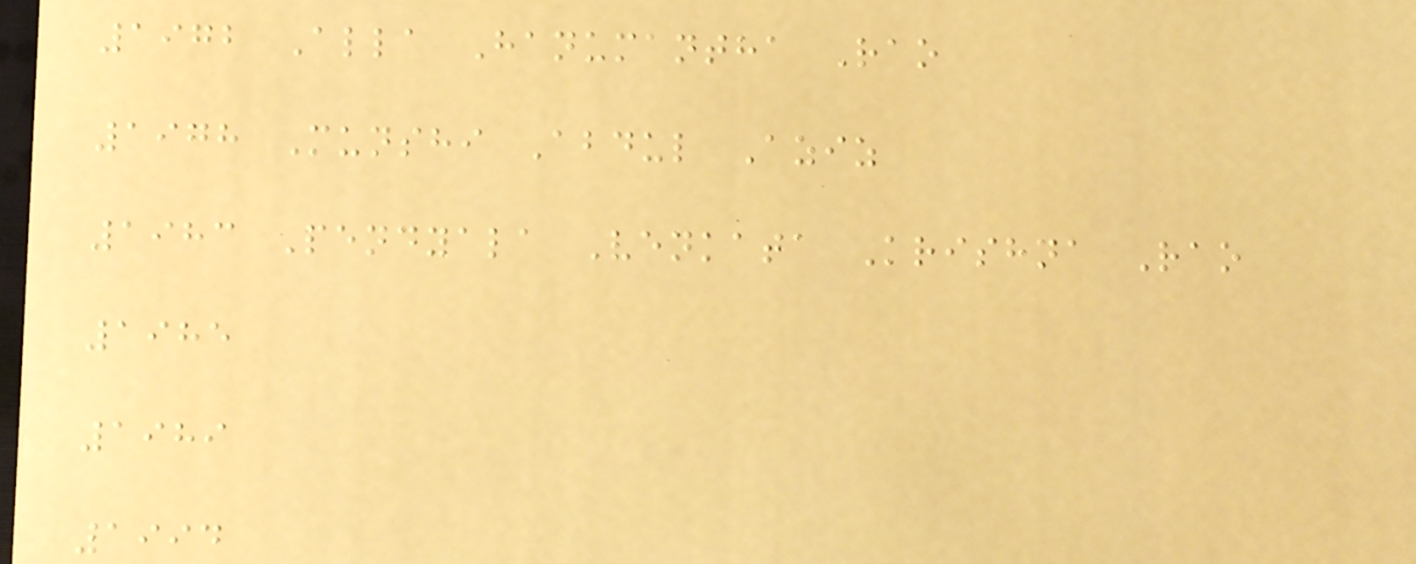1972 Alla Hanumantha Rao
1978 Munshi Abdul Aziz
1983 Pendyala Venkata Krishna Rao
1985
1989
1994
